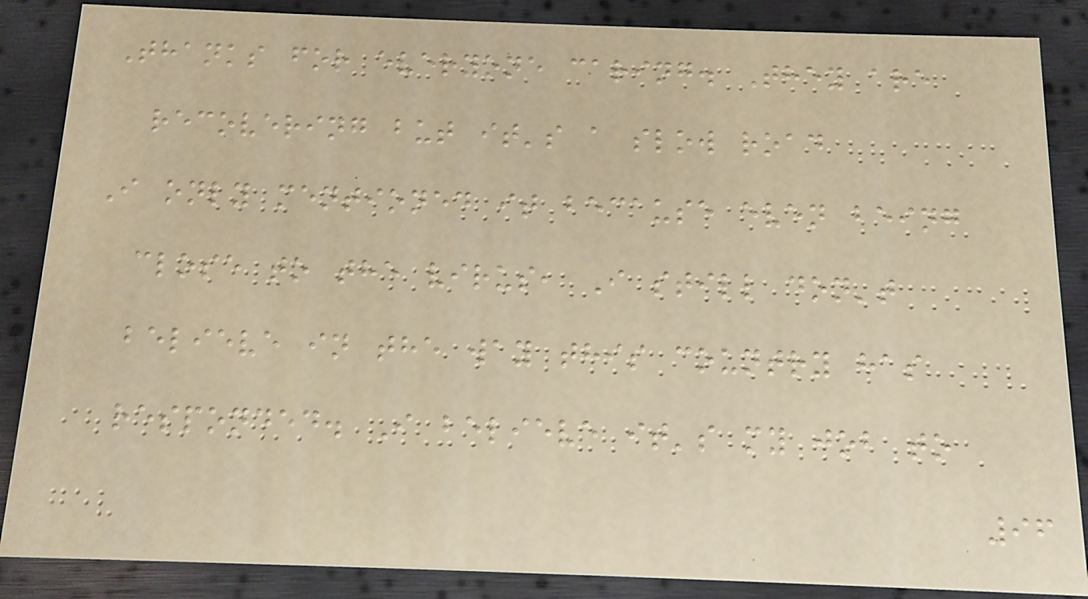Thanks for everyone caring. They are
recovering but it's a slow road
I only mentioned it because even being
close to the virus, I still don't
believe in the way this country has
responded. I believe it's my job to
96
